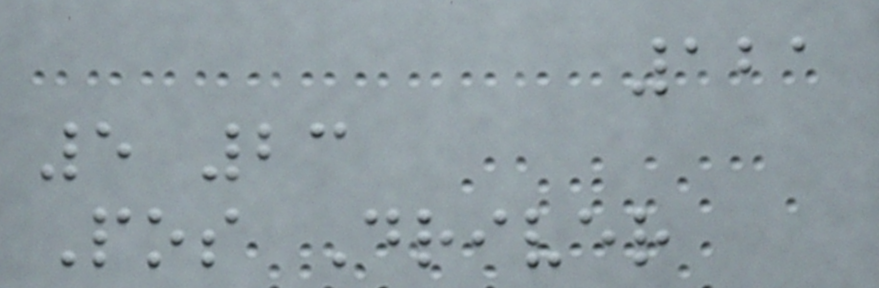121
5 23
Pos Driver
